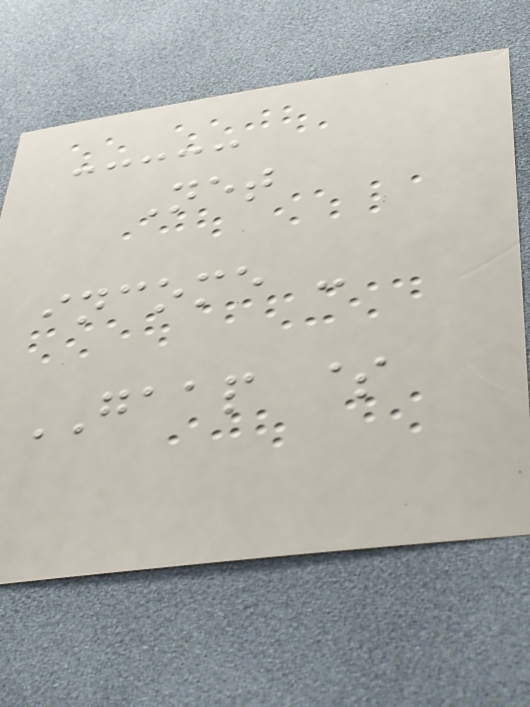Net
income -
GAAP $
